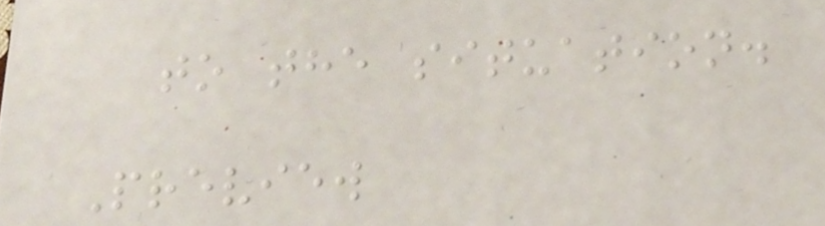to the situation.
Preview
